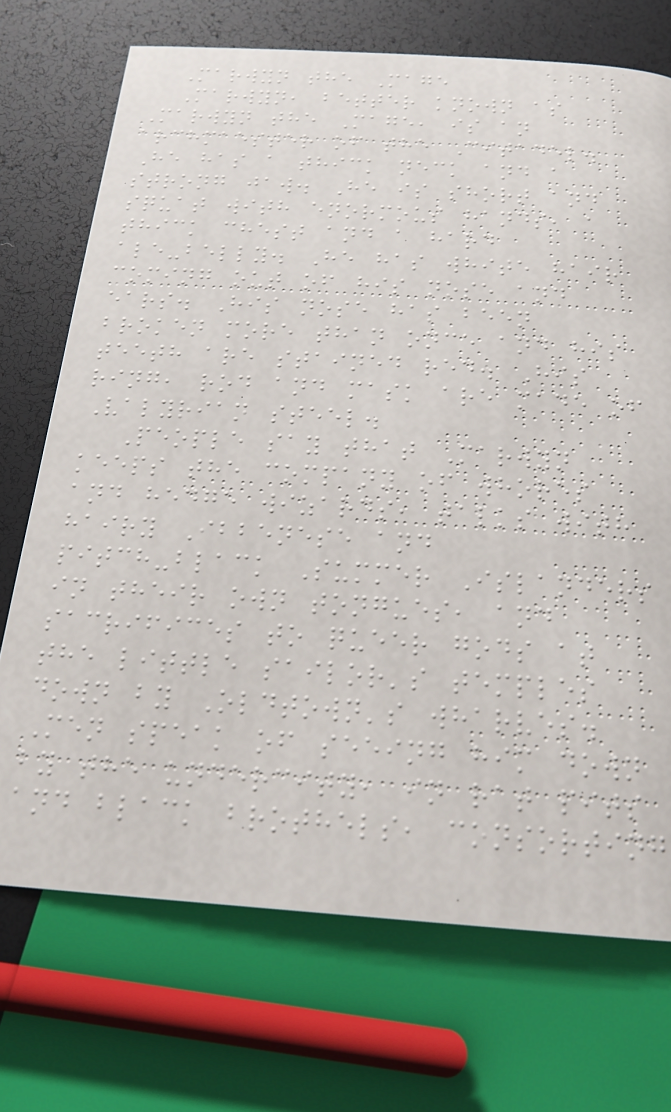Marwyn the Mage
Marwyn, better known as
Marwyn the Mage, is an
archmaester of the Citadel.
He has a thick neck and a
strong jaw. He is short and
squat with enormous hands, a
thick chest and a hard
ale-belly. He has white hair
coming out of his nose and
ears. His nose has been
broken more than once and his
teeth are stained red. His
ring, rod and mask are made of
Valyrian steel.
People say that Marwyn
keeps the company of whores
and hedge wizards, talks with
hairy Ibbenese and
pitch-black Summer Islanders
in their own tongues, and
sacrifices to queer gods at
the little sailor's temples
down by Oldtown's wharves.
Men speak of seeing him down
by the undercity, in rat pits
and black brothels, consorting
